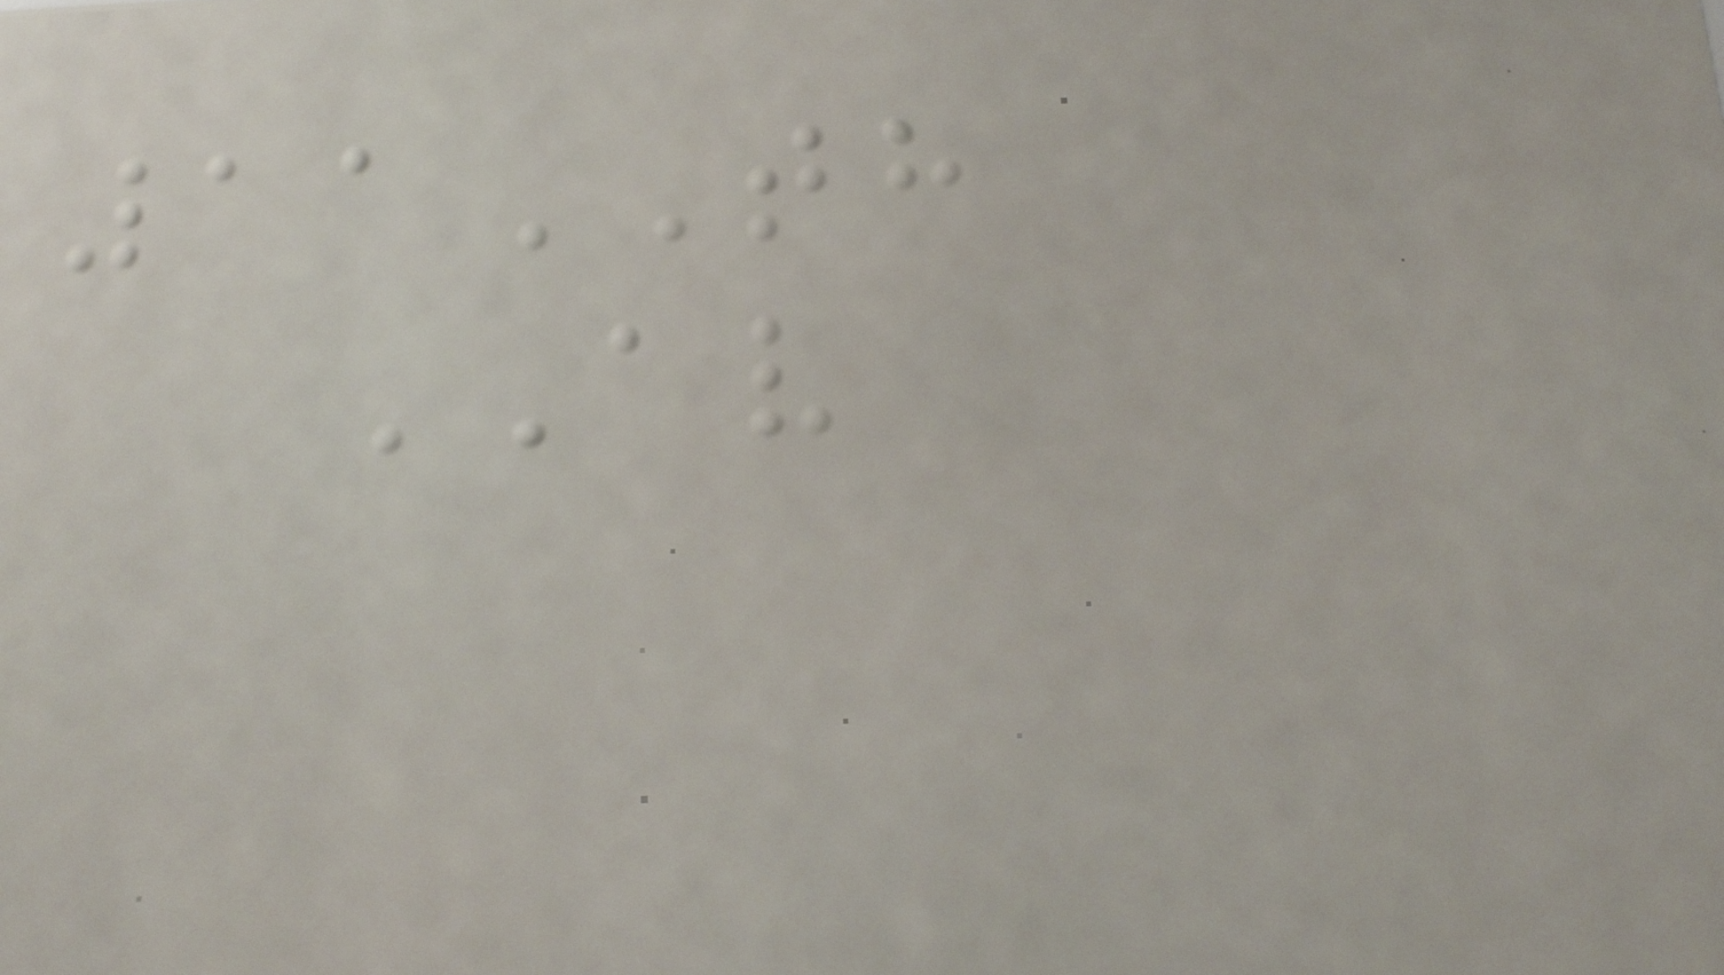11TH
AV
